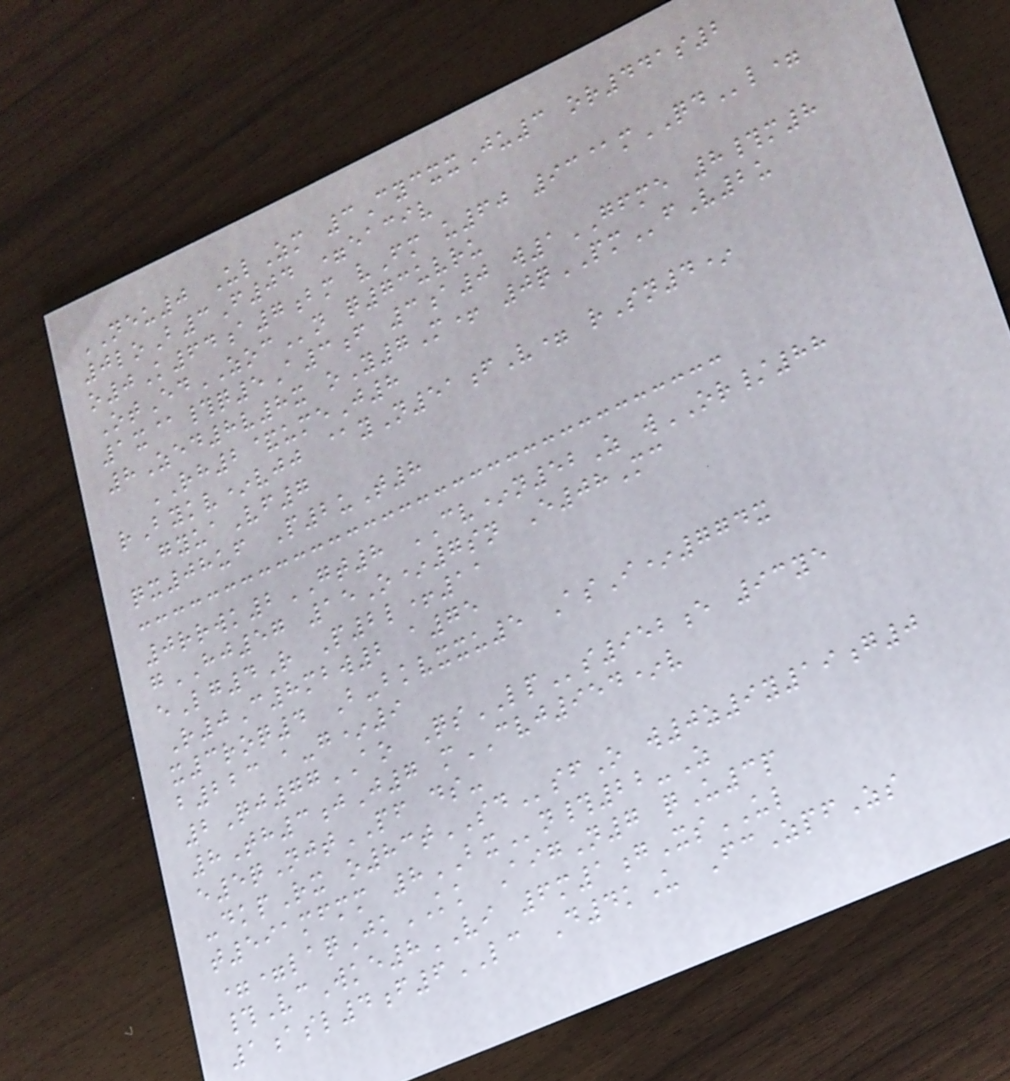NEU0 UlZm 3CycxxJu3 or441s2
0loB3F04 =eaciv
o0K64a7bm vFm u60 93@mQDl=
OtEdZOCn q73uvru
1x@#q5A3f 3a0 w1GFME 8#m8
8Zed8v8x oY7M+ 0qPMfV2u
RH2&umeJ8
rBykv*vjj @yN51fV= rSn4*
gyuaVf7
qx08uf P2uT8
0rrwk2GT8 CV*n52Z wOR/88
gHJ57 15O*7sn E08Mc
eLg4R P2l+11
R0C8mbw2 a75
x3roq4 B-bkvxxu5 AsI*774x
b223 a-g*9
2Qj77AO QsLPs952e 93ye
8Th3jJ7 mCVJ954*v
e5qNjtPF ds-
-dkpRx o83tSDsfO w0z9y19g0
t591mfmm 8BXn#22-Z
==laqJkKK AigN7 qU3p
#VcWke8VI 6m1gXsUL
1asl4f6LC D4kU FcZpfZs
